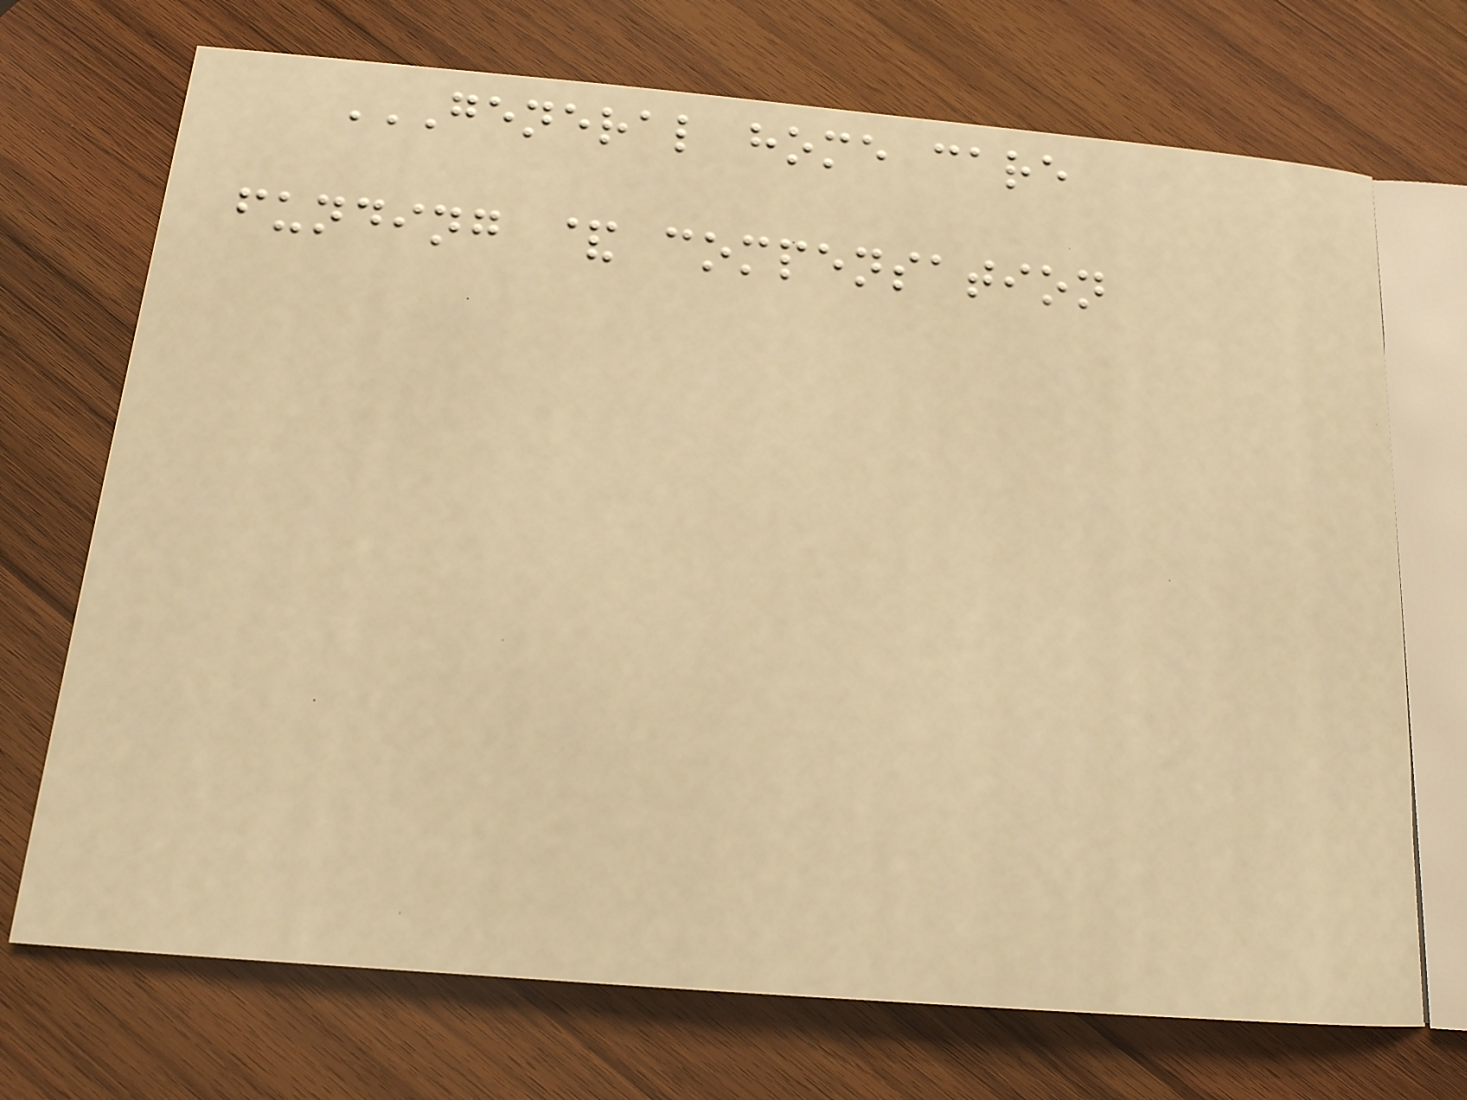GENERAL HOME CARE
FUNDING & COMPENSATION
